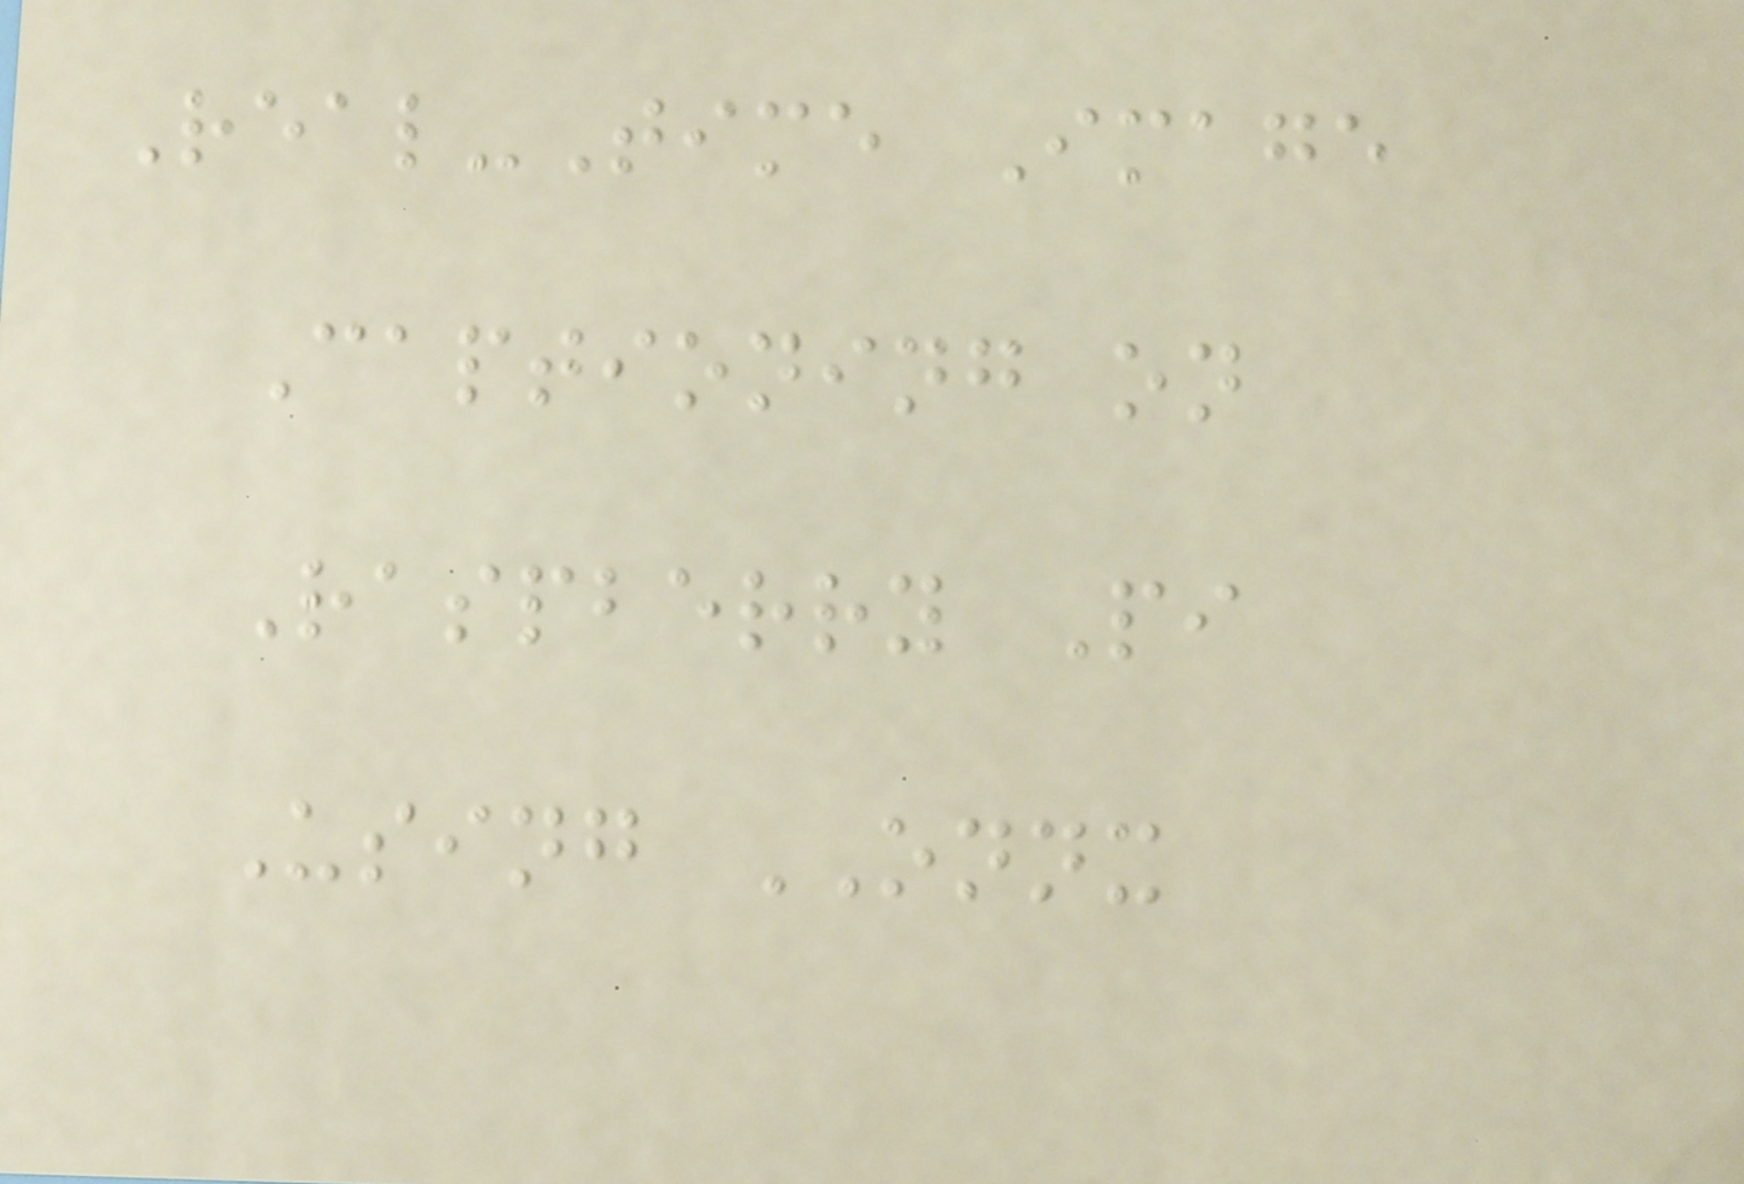Real-Time Image
Captioning on
Raspberry Pi
Using ONNX
